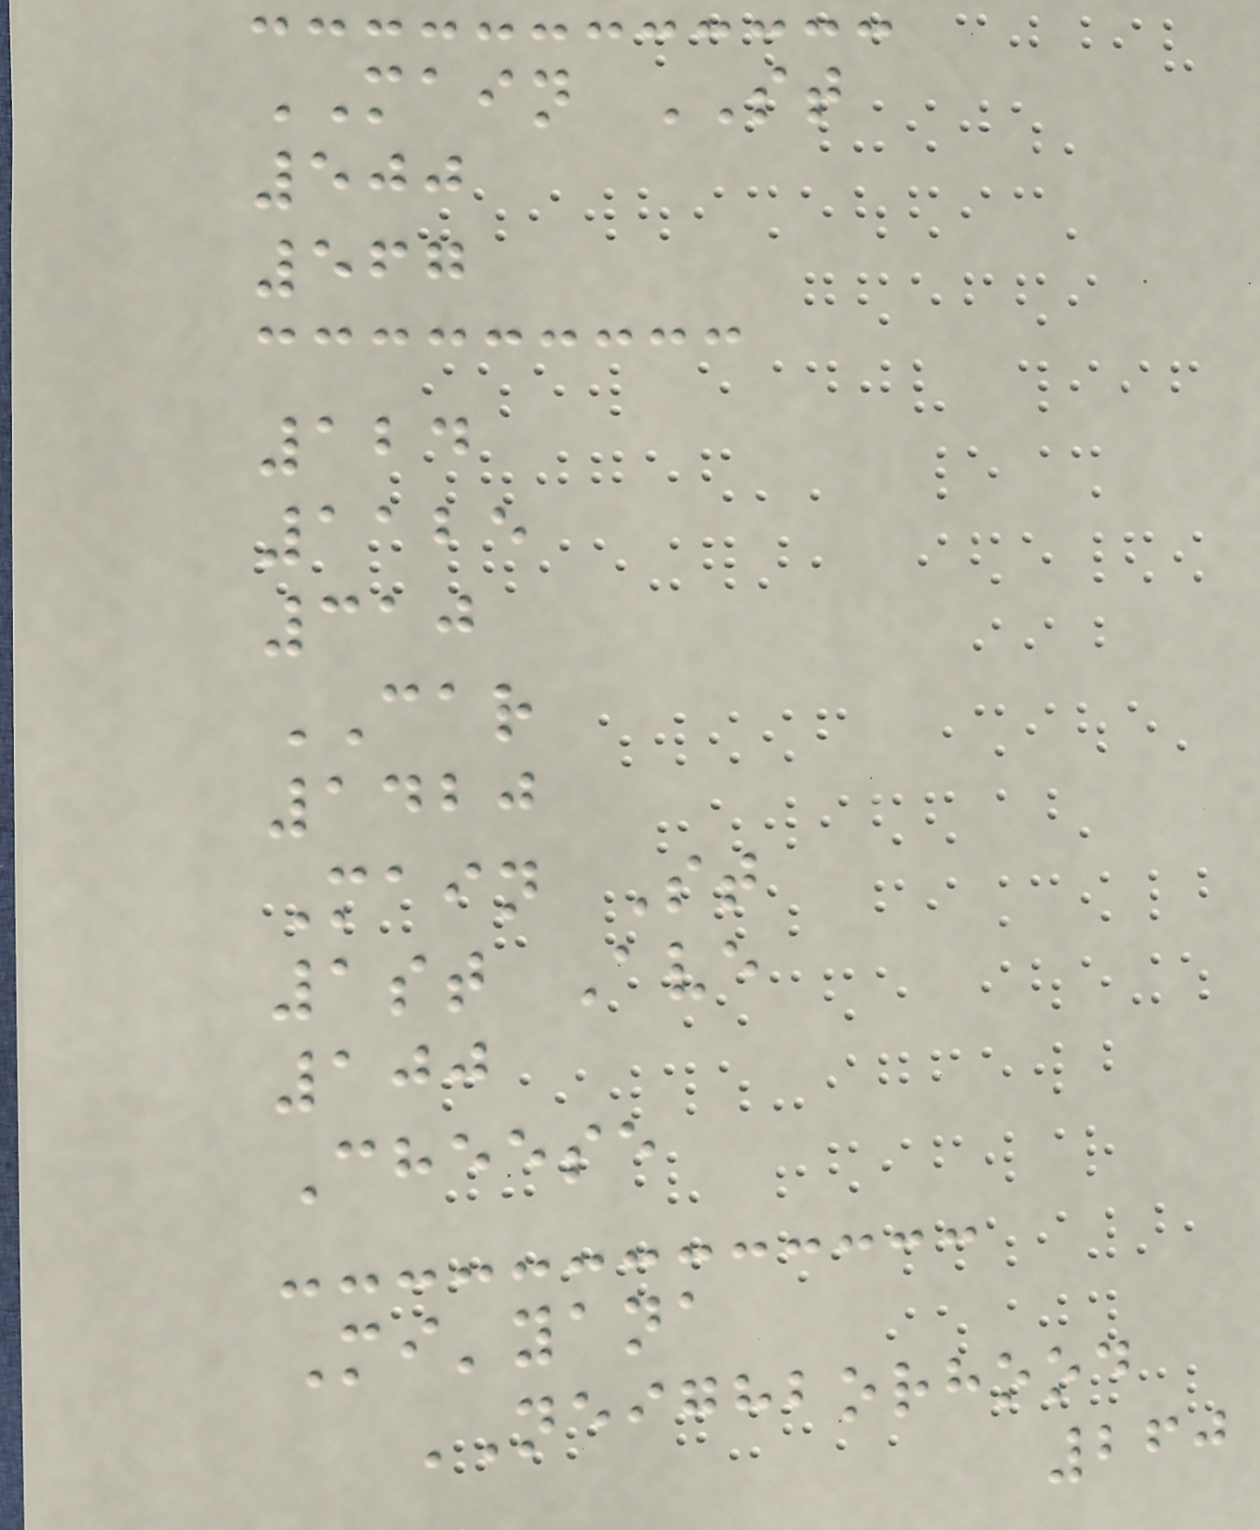MAIN ST
500
567
124
1125
310
CAR
1420
Main St
1st Ave
100
Cheese
Mi'yana
NEIGHBORHOOD
260
